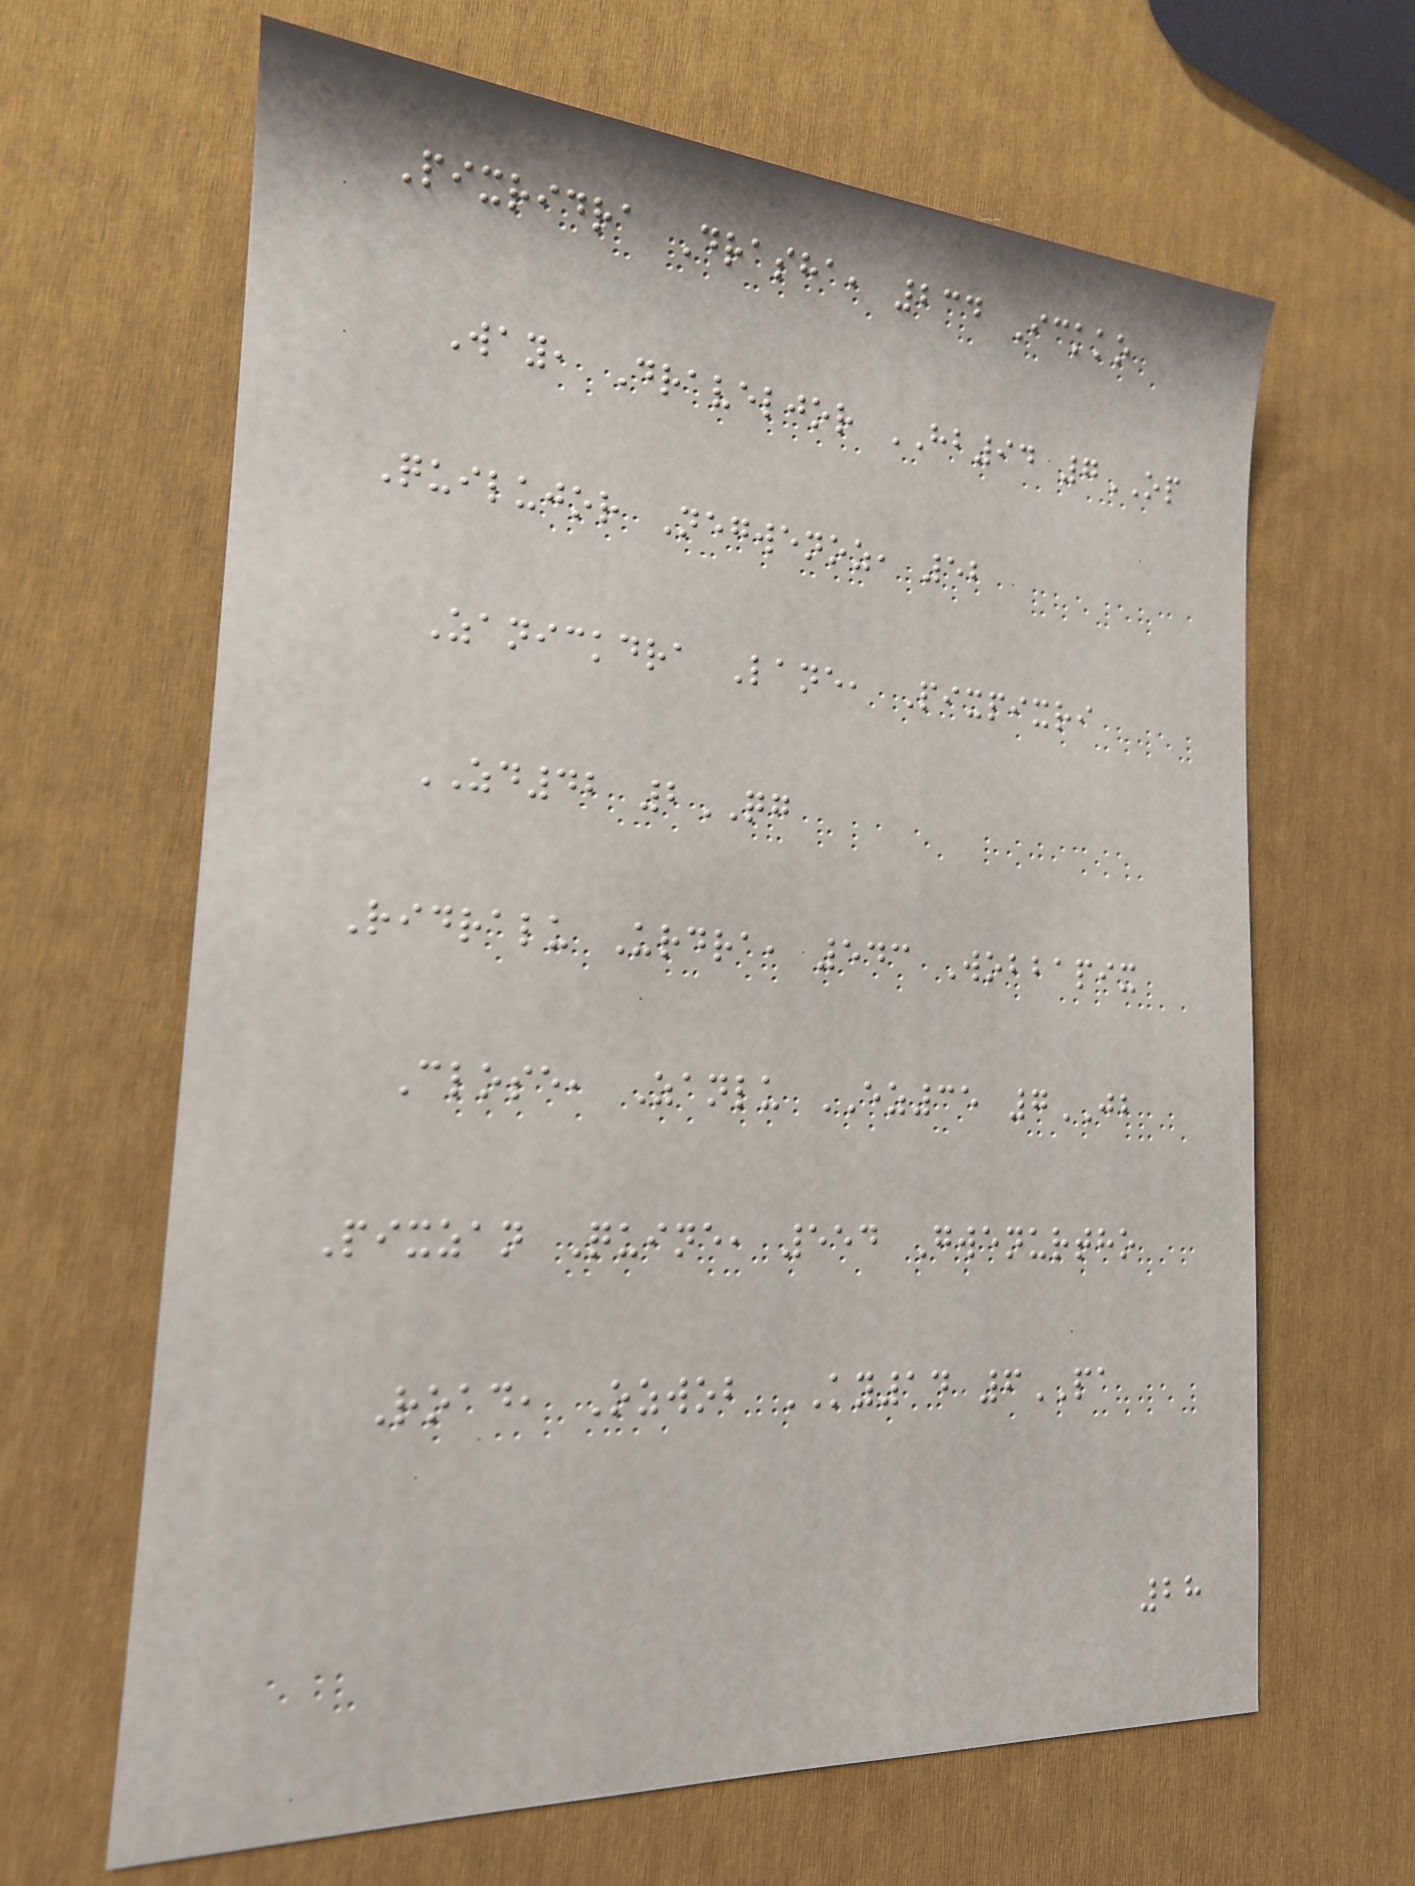Pixridra Drasha, 234 Ickko
Way, Draveljor HB94 7OP
Quilujor Negwenoz, 52
Zanickdra Lane, Pixpixri
ZD42 2QG
Ridralu Urdra, 543 Wobbapix
Close, Zanlu EZ35 7JB
Pixzan Quine, 554 Gwenurtho
Road, Ozwob KY14 6PA
28
